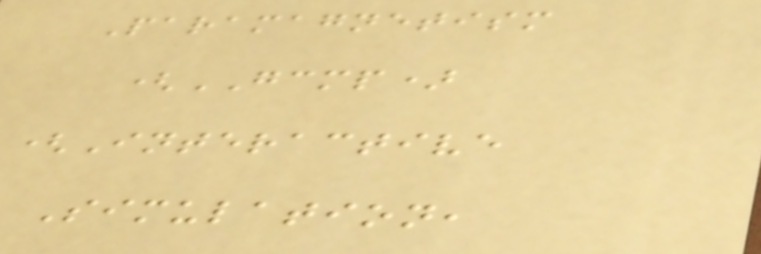Paramagnetism
(GCMP)
(Interactive
Simulation,
